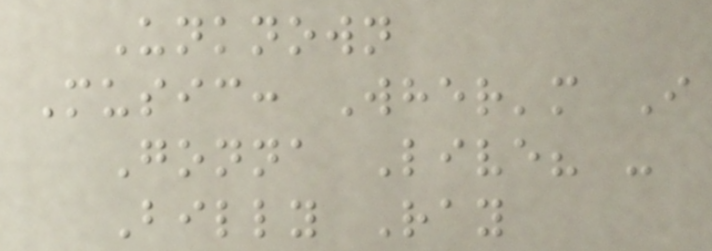Unknown
Music: Wher'm I
Gonna Live? -
Billy Ray
